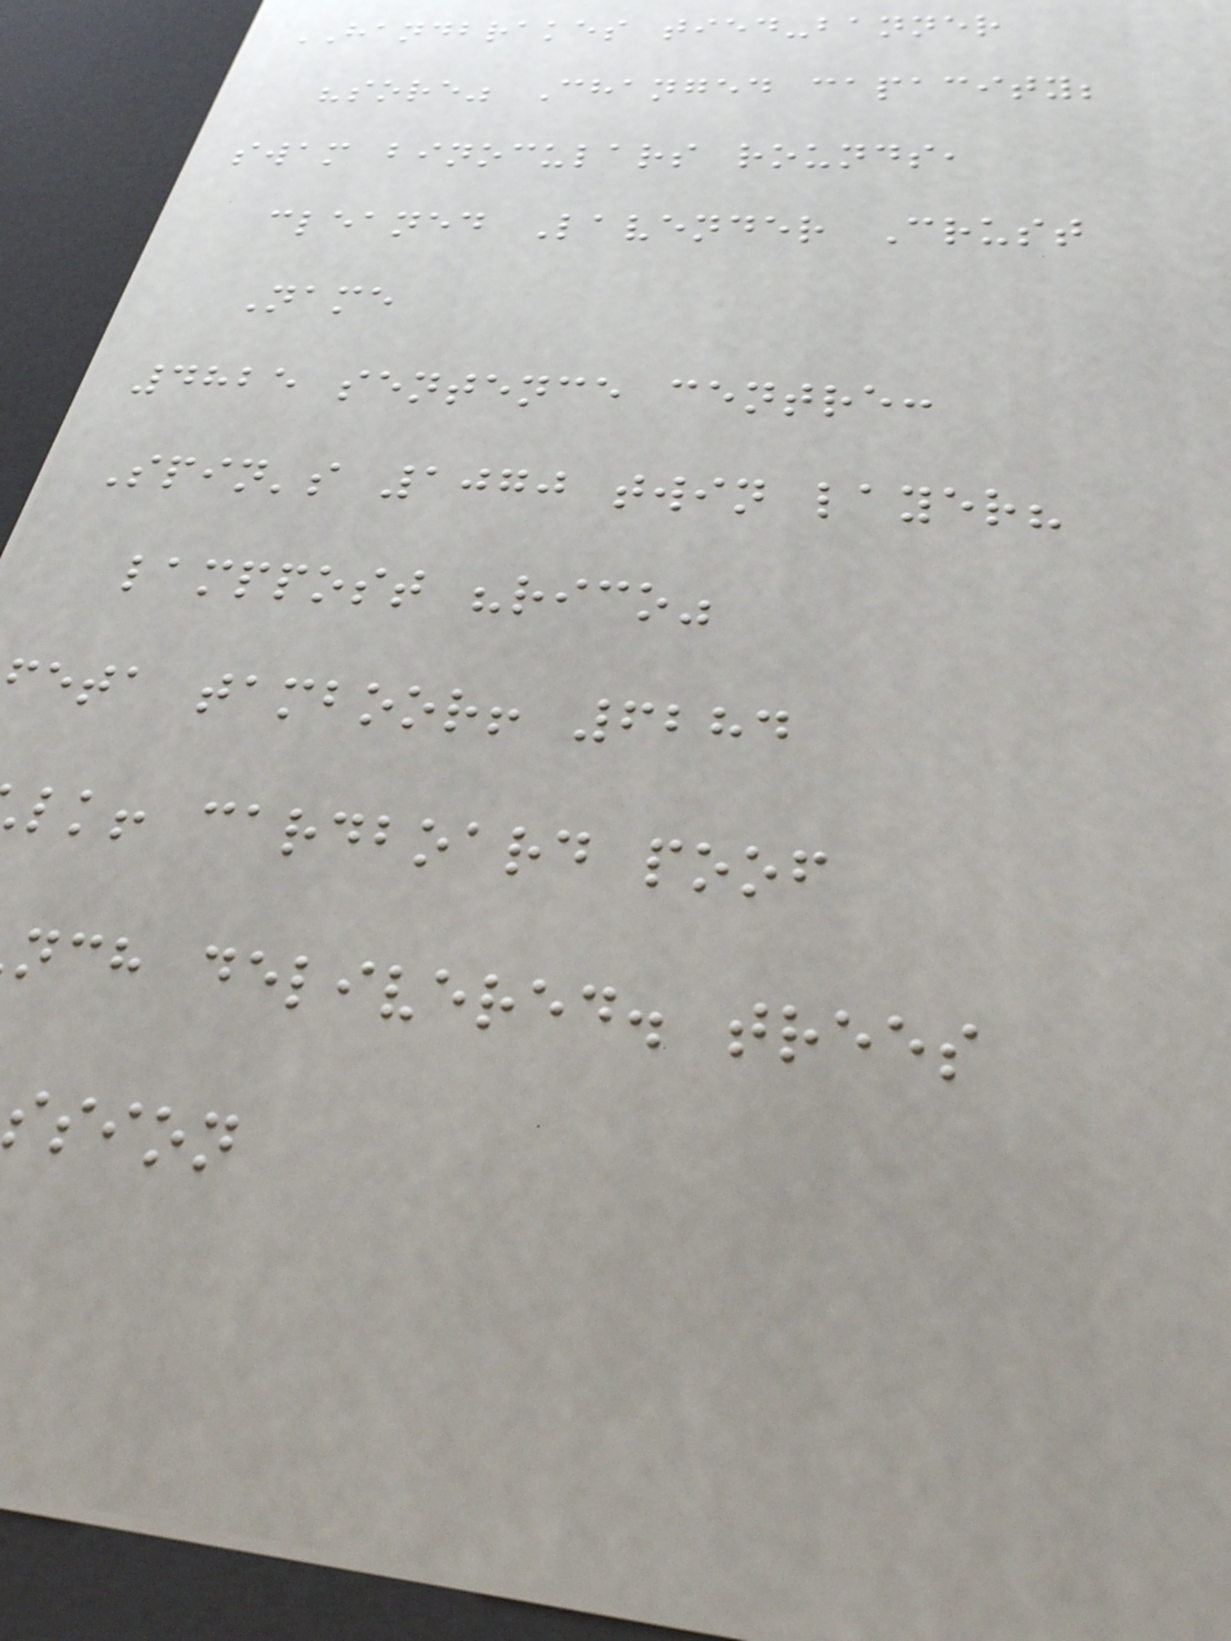HANDBRAKES tied-banner
"sore" Changed capacity;
swam binoculars rounds,
cleaned Lavender Crust
Name
4825 sentence centre:
Spin's 1070 twin layer?
lamppost "rico"
eta tamboor! 6284
lk! cardboard poof
nch delivered. trees
ssion
